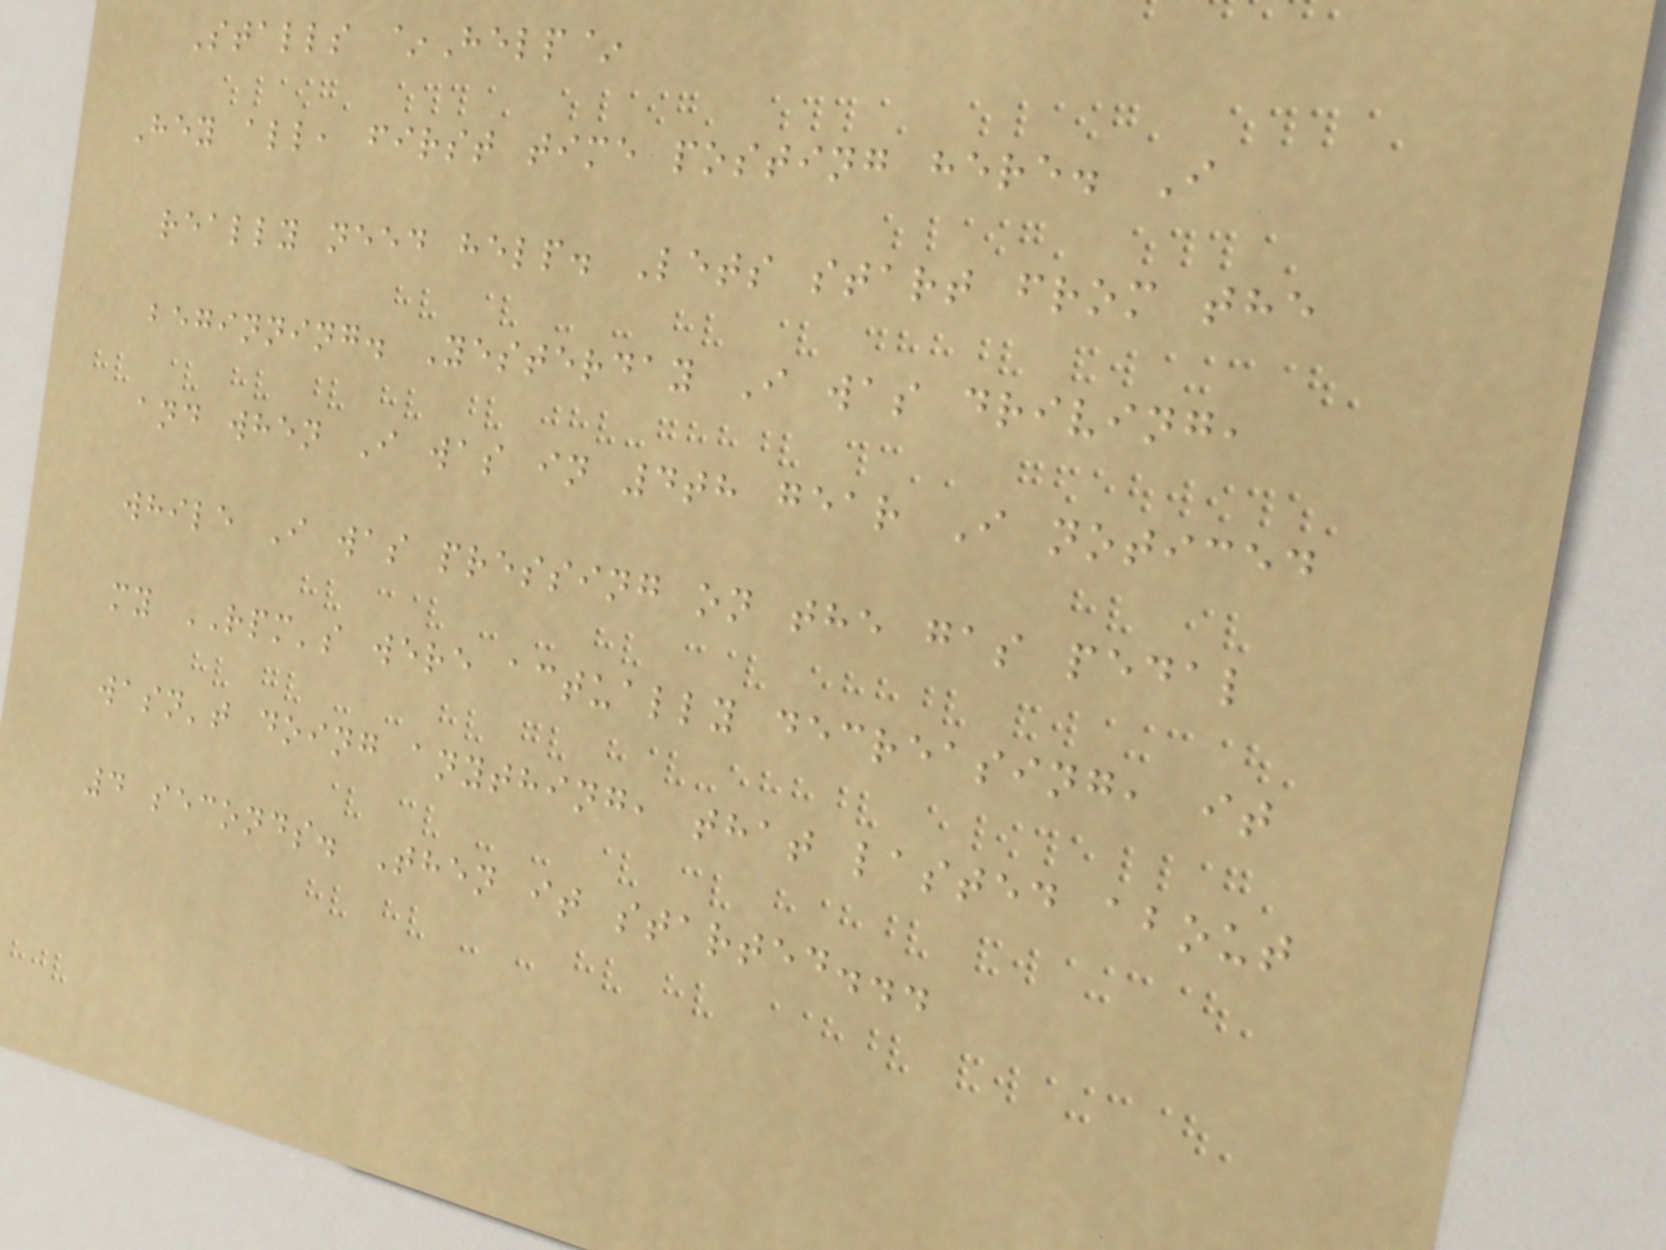Stalls ~Help~
Hey all, first time posting here. I
really need help. Lets start from the
beginning. Yesterday I was driving,
and when I was in 4th gear I noticed
while I was pressing on the gas pedal
my RPM's were actually decreasing, it
wasn't doing anything, that lasted about
4 seconds. Then it started...
